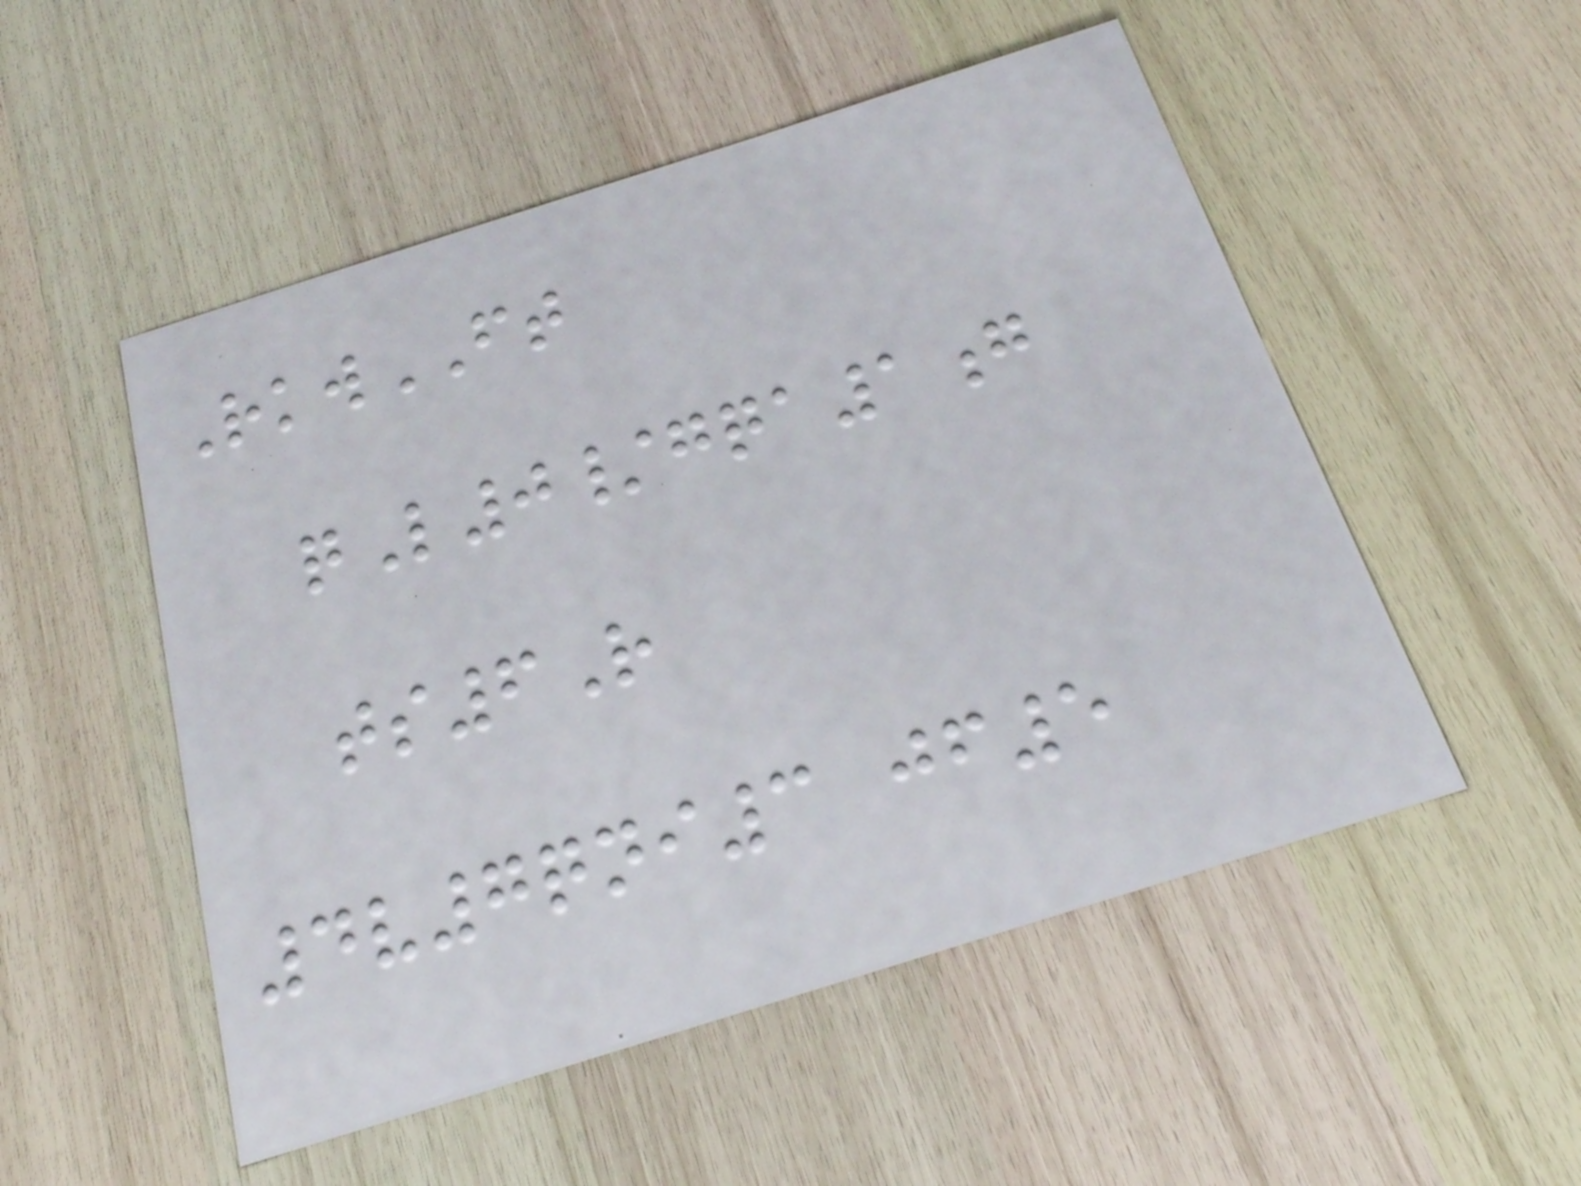RkwFT
qL0/gqa1g
ts6R
4v7qni3 jf5
